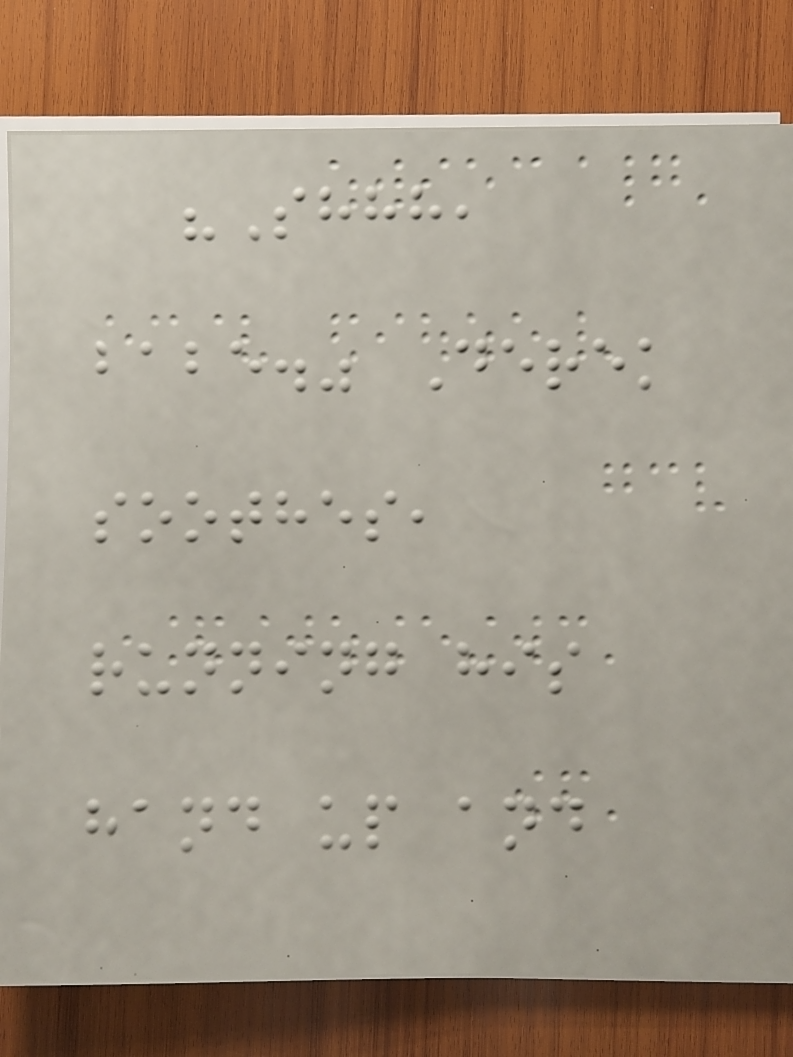"Shhh,
babe." Derek
soothes,
running his
hand up and
